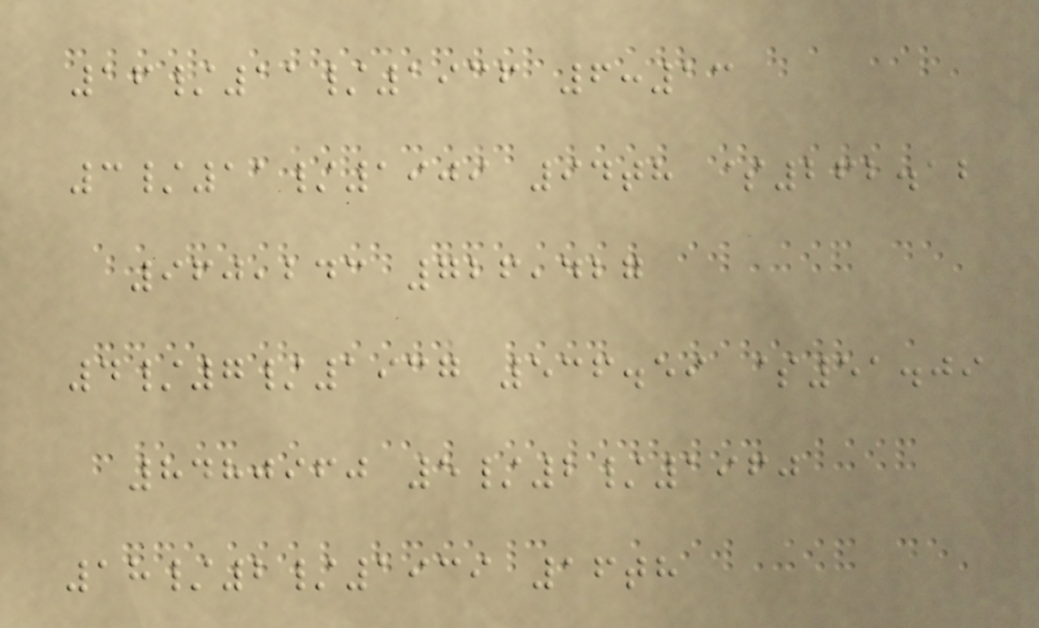16/11/1936 6:13
3/11/1909 94th $262.12
960,243 726,427
4/7/1937 536.59 $51.09
8480960 5/2/1960
18/2/1939 16th
